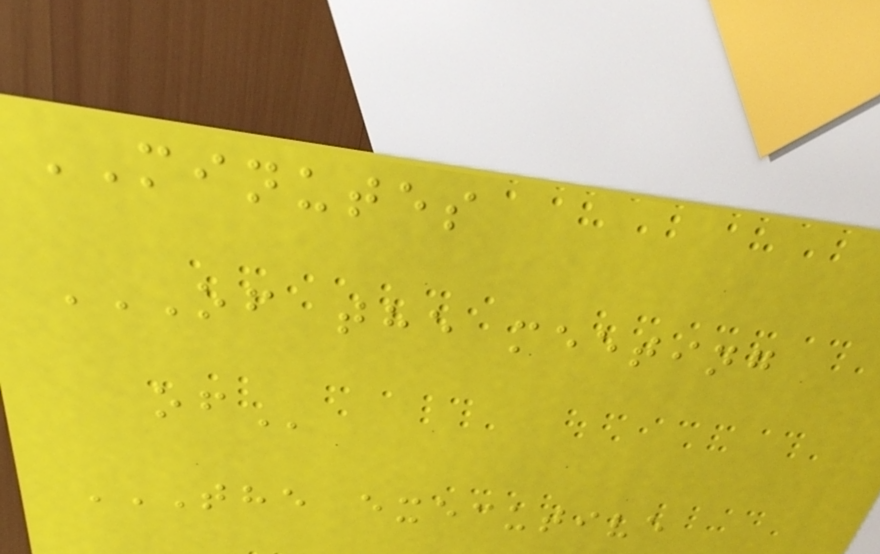MINUTES
OF THE MEETING
OF
THE EXECUTIVE
